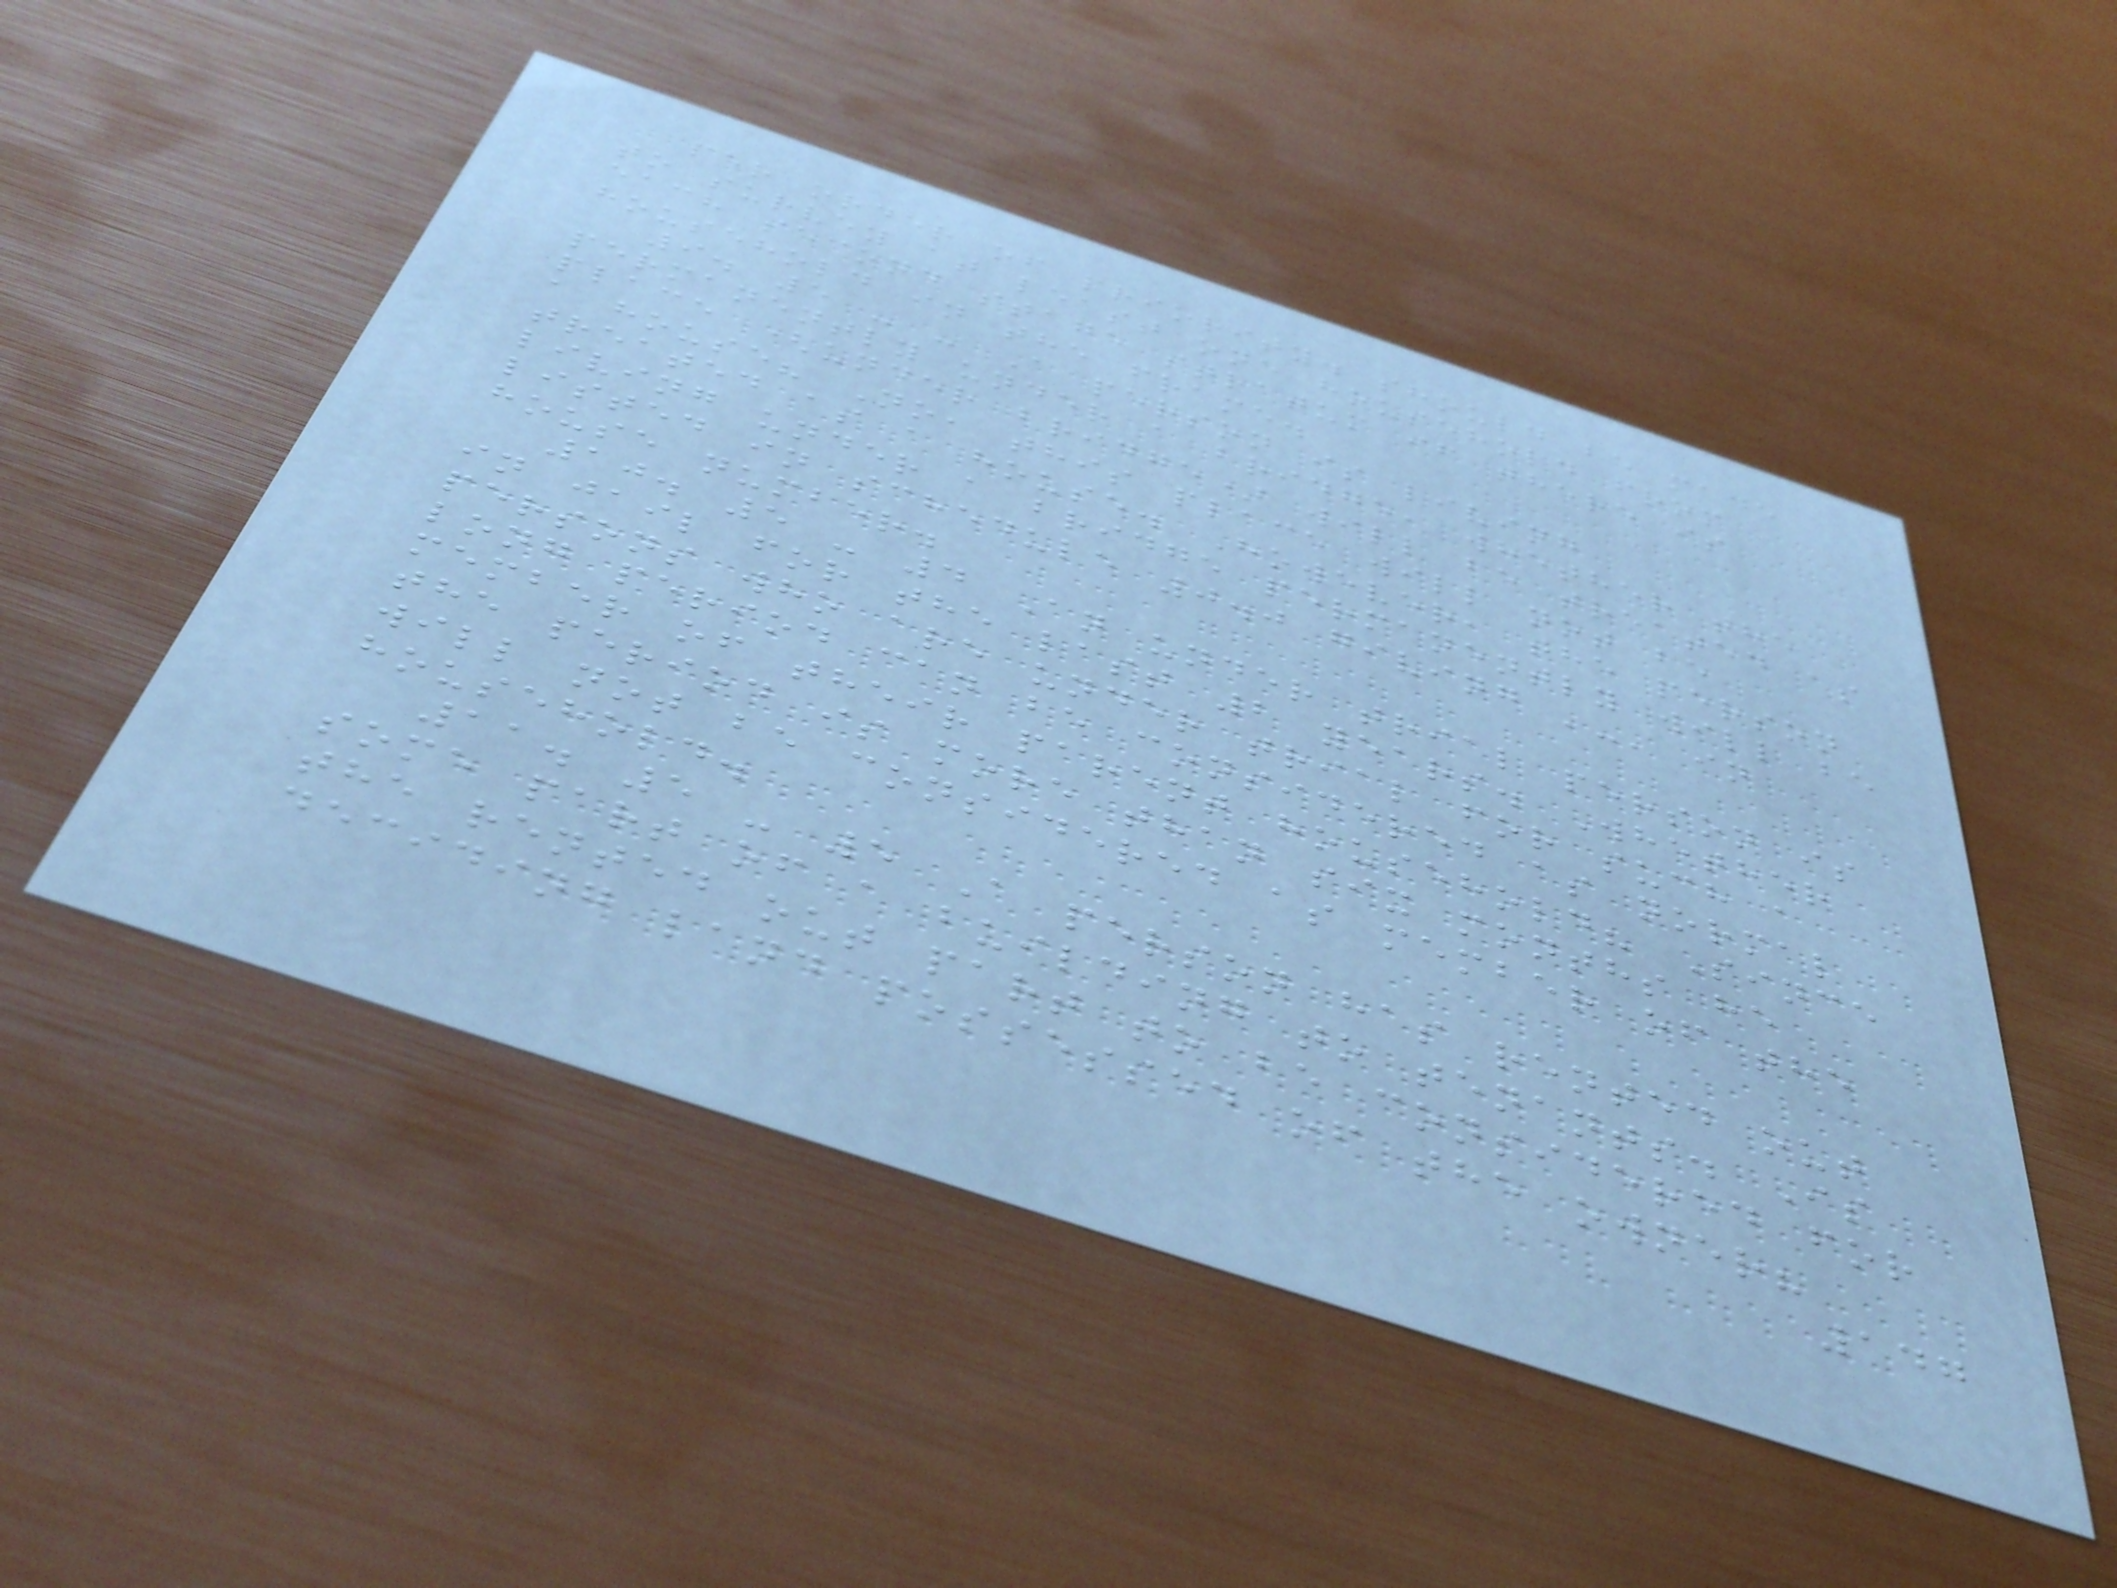per order of priority. should be made
to survey at least one household from
each second stage stratum if there is
household in the frame.
9. 5 - - A person is living
permanently under a bridge, whether the
place (under bridge) will be treated as
a house? No, this place will not be
treated as a house. However, the person
living under a bridge permanently will be
listed in schedule 0.0 giving '-' in
house number.
10. 5 - 4 An under trial person is
in jail for the last 2 years. Whether
persons who are under trial for such a
long period can be considered as normal
member of their parent household? Since
the period is more than six months he
will not be considered as member of the
household.
11. 5 - 5 A person has rented out
some part of a building to tenants. Is
the rented out part to be considered for
deciding land possessed of the owner?
147
